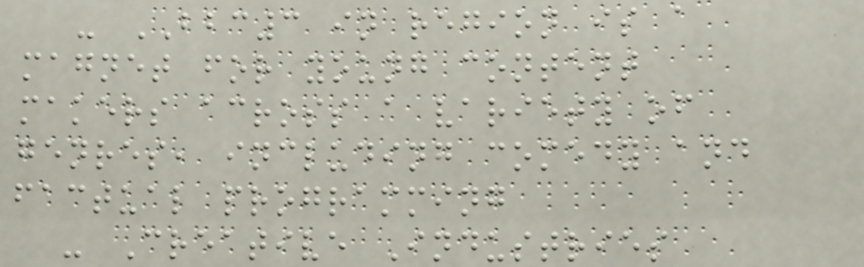- BBC3 in region is a
magnet for young content
makers across a variety of
genres, including comedy and
factual programming
- Creative Industries
